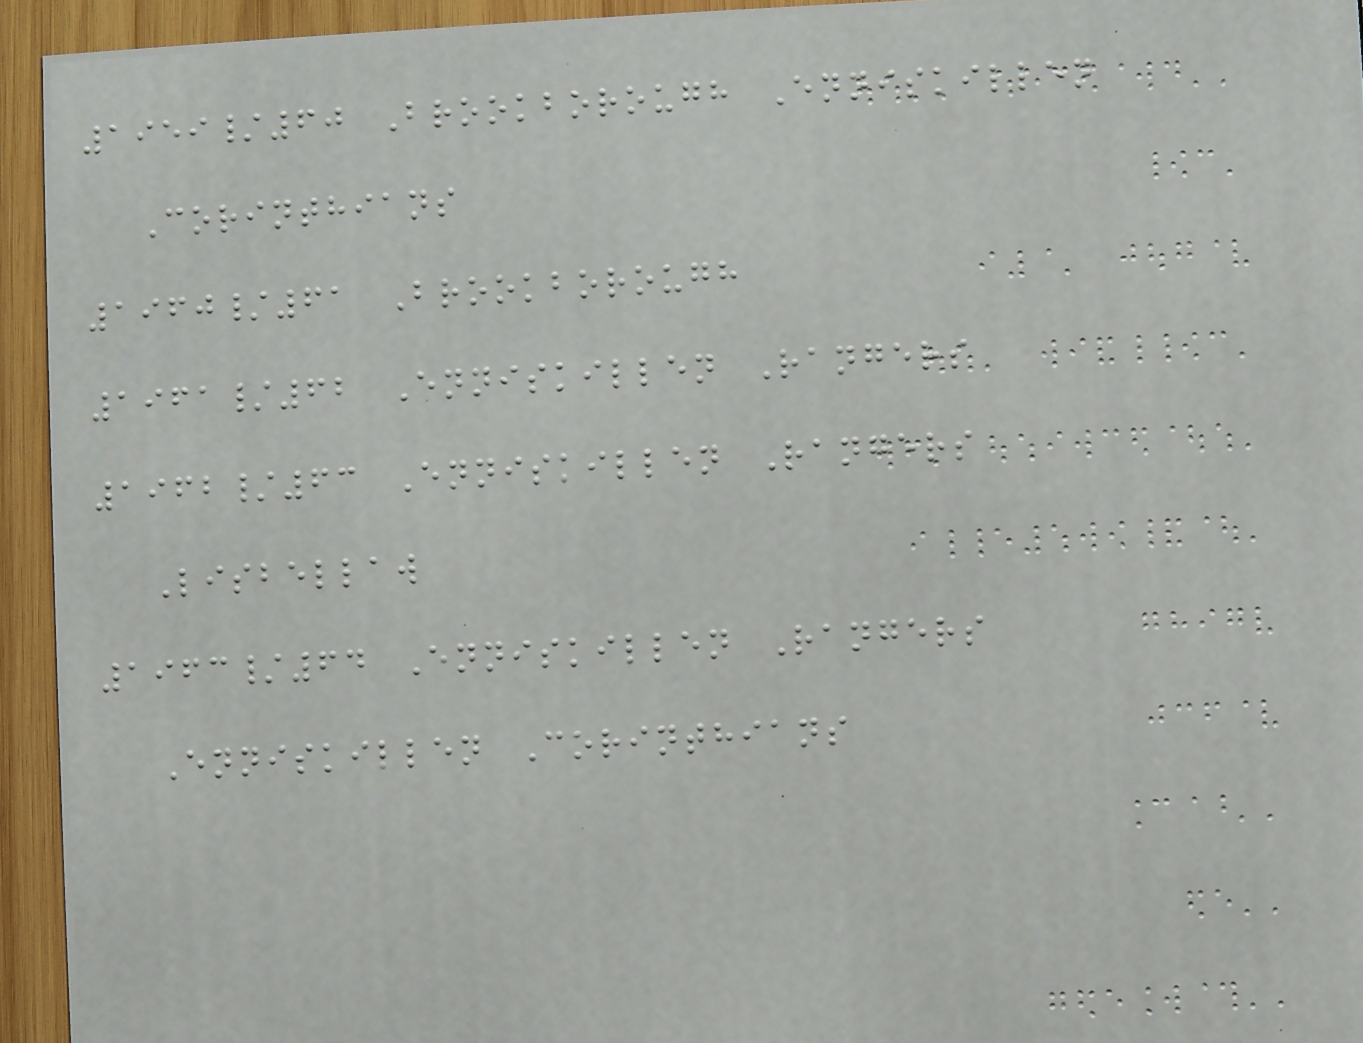1959/60 Brookborough Enniskillen
Corinthians
1960/61 Brookborough
1961/62 Enniskillen Rangers
1962/63 Enniskillen Rangers
Lisbellaw
1963/64 Enniskillen Rangers
Enniskillen Corinthians
